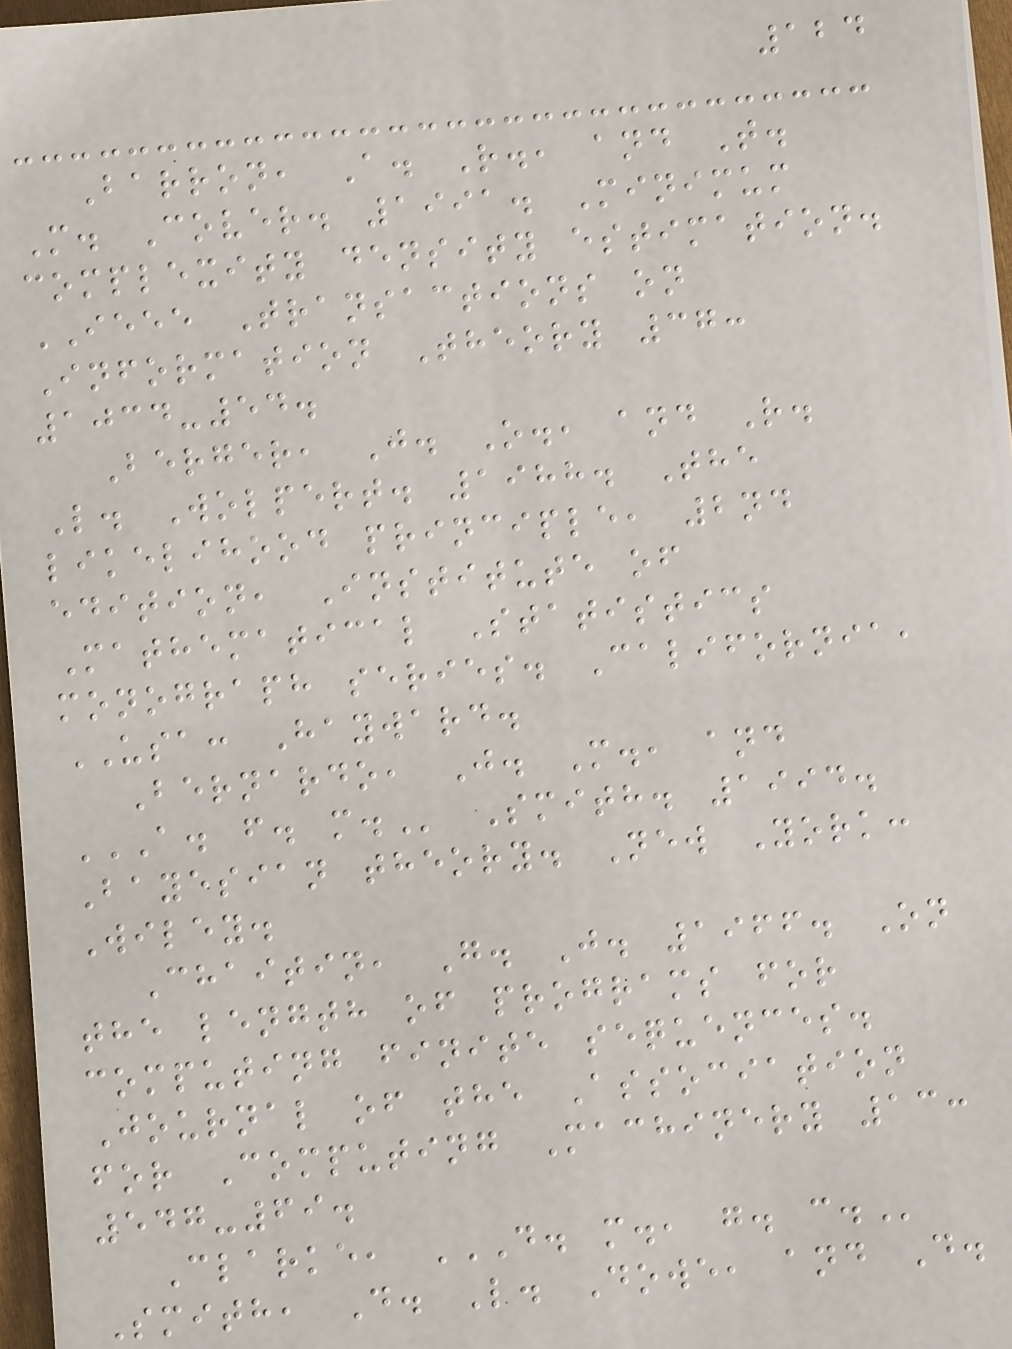124
Barron, A. R., and T.
M. Cover. 1991. Minimum
complexity density estimation.
IEEE Transactions on
Information Theory 37:
1034-54.
Berger, J. O., and R.
L. Wolpert. 1988. The
likelihood principle, 2nd
edition, Institute of
Mathematical Statistics
monograph series. California,
USA: Hayward.
Bernardo, J. M., and
A. F. M. Smith. 1994.
Bayesian theory. New York:
Wiley.
Chaitin, G. J. 1966. On
the length of programs for
computing finite sequences.
Journal of the Association
for Computing Machinery 13:
547-69.
Clarke, D. M., G. C.
Smith, D. L. Dowe, and D.
